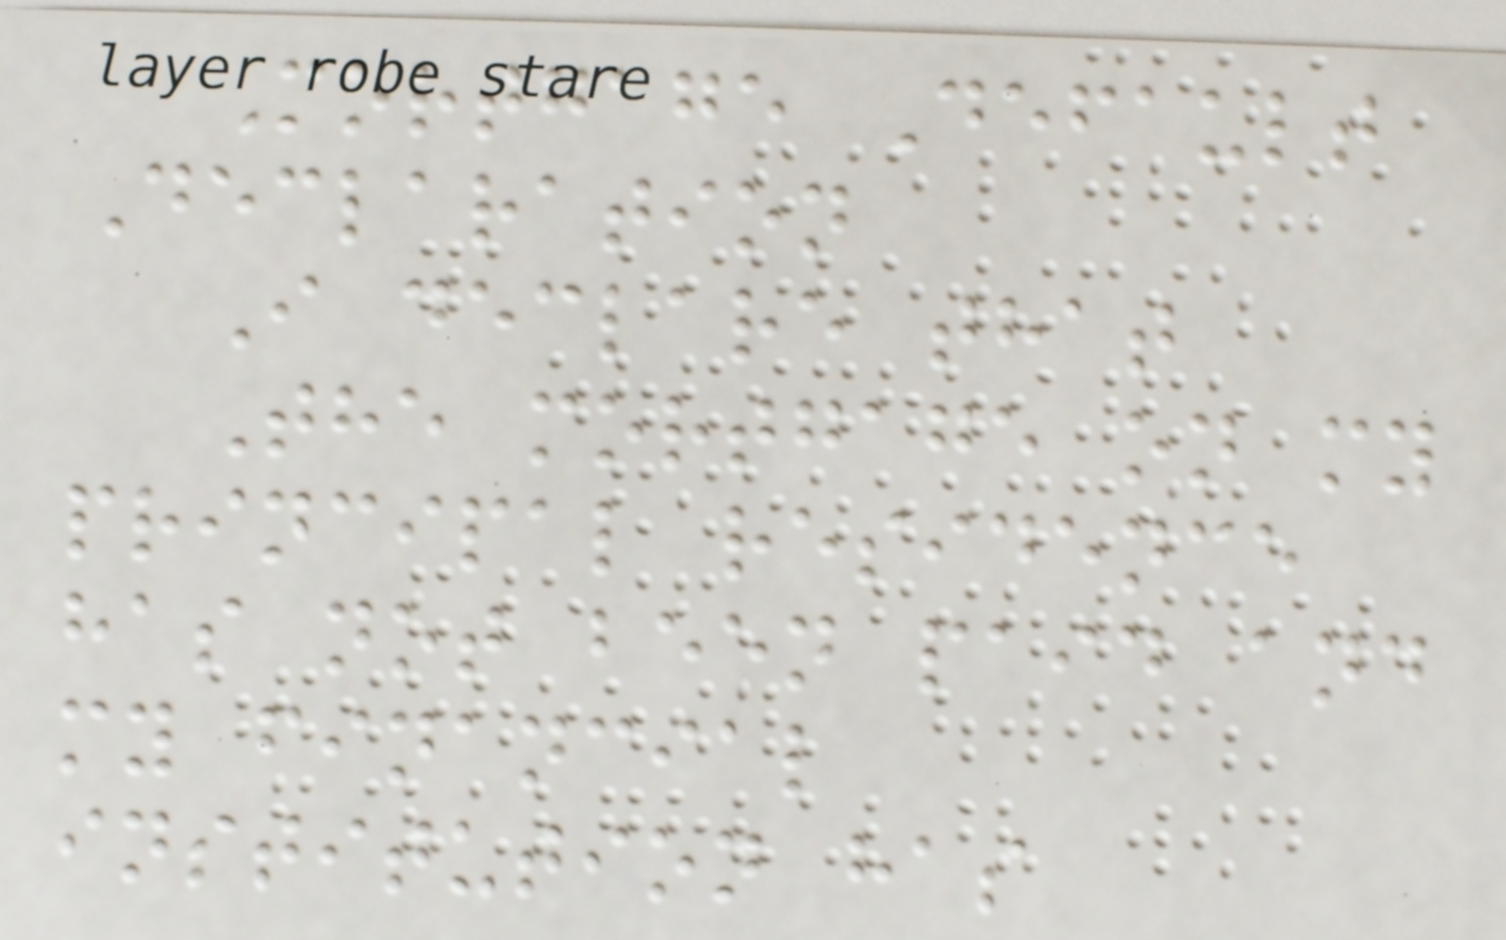Mortgage Default
Declaration
I declare that
The mortgage on my
principal residence
has not been paid and
my financial
institution has
